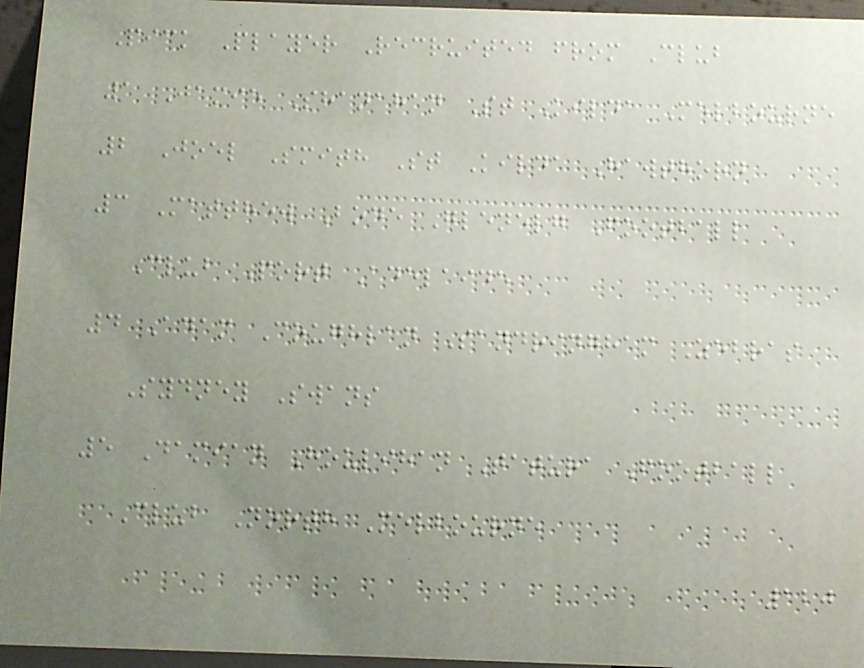Pick Player Recruited from Club
1 Jamie Shanahan St Kilda Melbourne
2 Joel Smith St Kilda Hawthorn
3 Matthew Bode Glenelg Football
Club Port Adelaide
4 Adam Coughlan Sandringham Zebras
Sydney Swans
5 Damian Houlihan Tatura Football
Club North Melbourne
120
